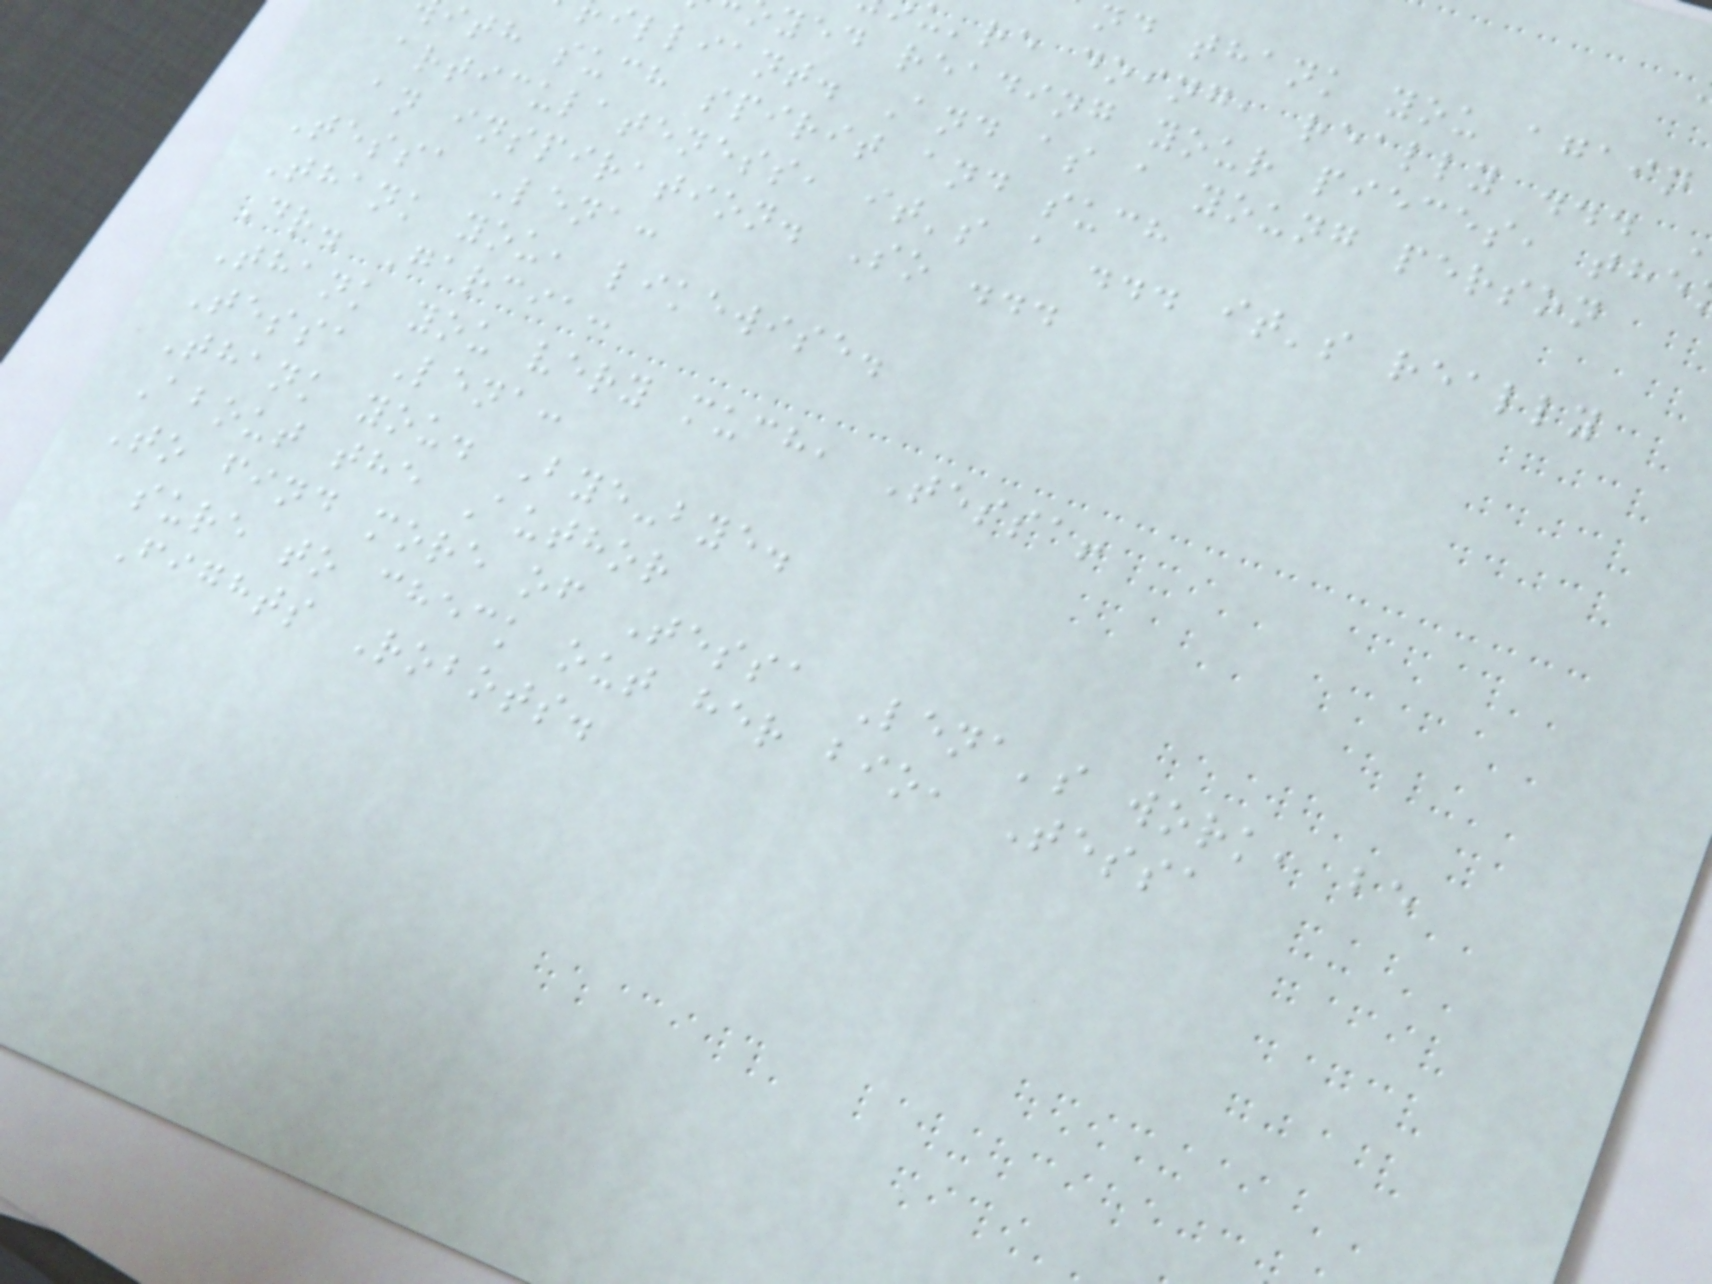nd thank you again
're doing, really ...
yed reading your pieces, the
illiant. And as a young person
ith such spirit and such
articulateness, it's a ... it's really
an inspiration. So ...
Tessa Lena:
Thank you, likewise.
Dr. Garcia:
Thank you very much, Tessa!
Tessa Lena:
Thank you. Bye-bye.
About the Author
To find more of Tessa Lena's work, be
sure to check out her bio, Tessa
Fights Robots.
